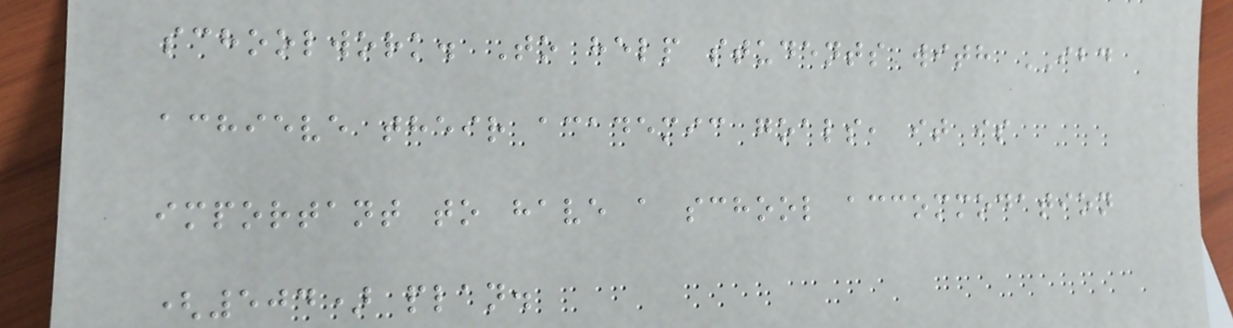schoolwork. To help students with IBD
achieve their academic goals, it is
important to have a school accommodation
(504) plan.
